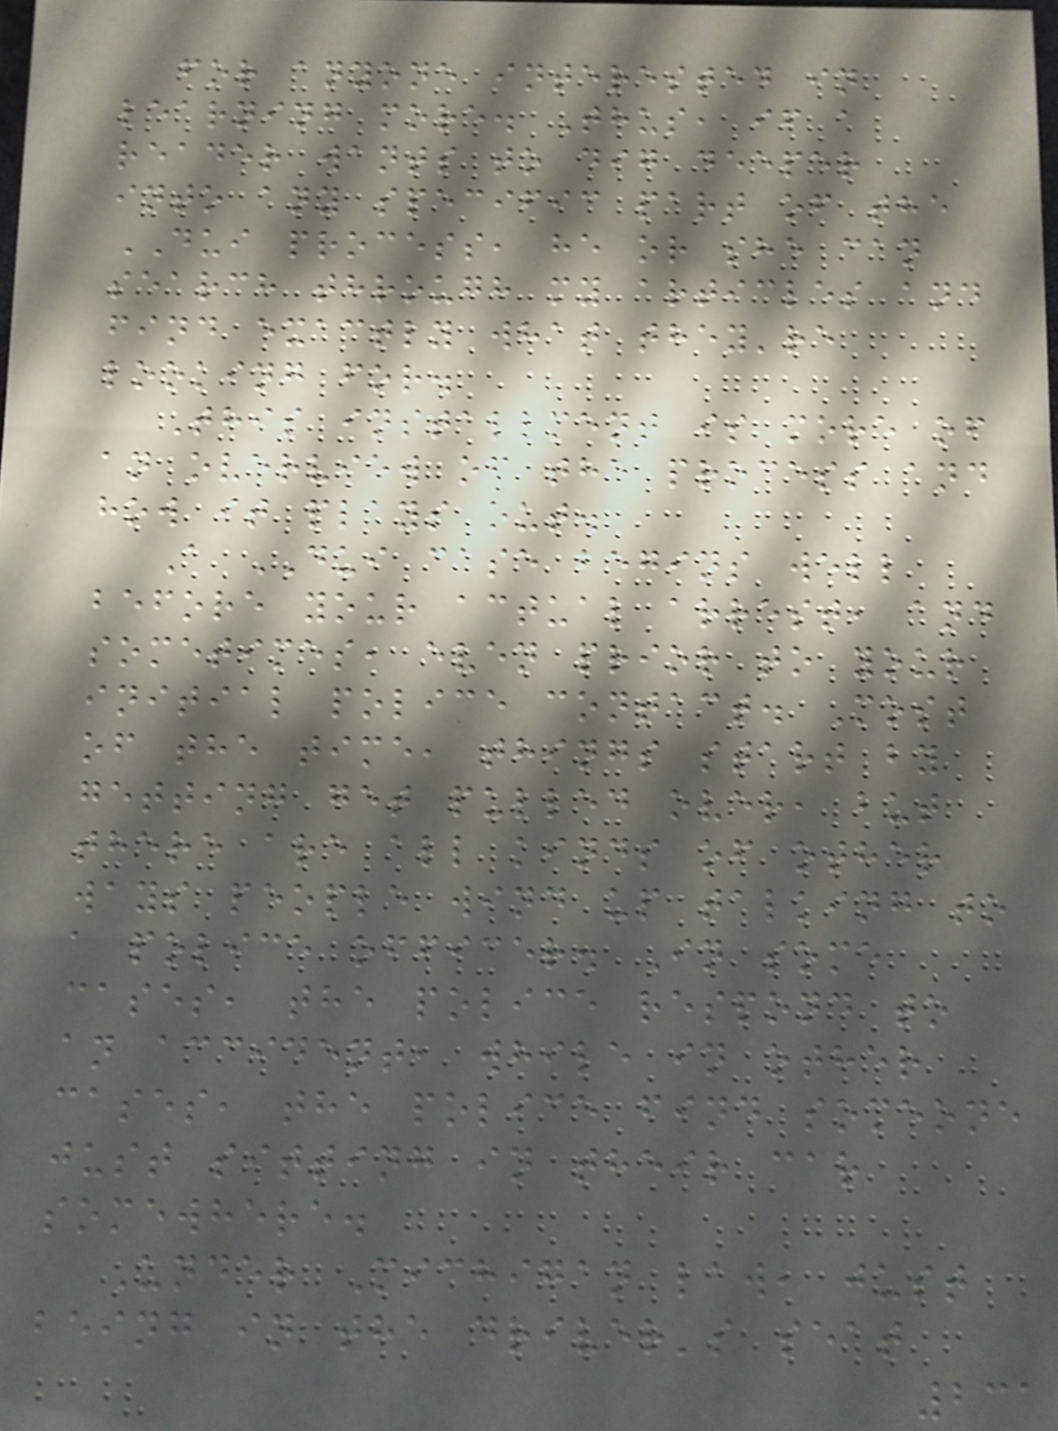for anyone interested in
learning more. Thus, if a
reader wants to dig deeper
into any specific part of the
DUI process, he or she can
search through my articles and
find exactly what they're
looking for.
This installment is more of
an overview of the process and
how it plays out.
A DUI case begins well
before your actual arrest, and
sometimes, even prior to your
initial police contact. Most
of the time, things start by
getting get pulled over, but
there are all kinds of other
ways people wind up talking to
a police officer. In some
cases, the police respond to
an accident, while in other
cases, the police find someone
just sitting in their car
somewhere.
Under Michigan law, just
being in the driver's seat
231
